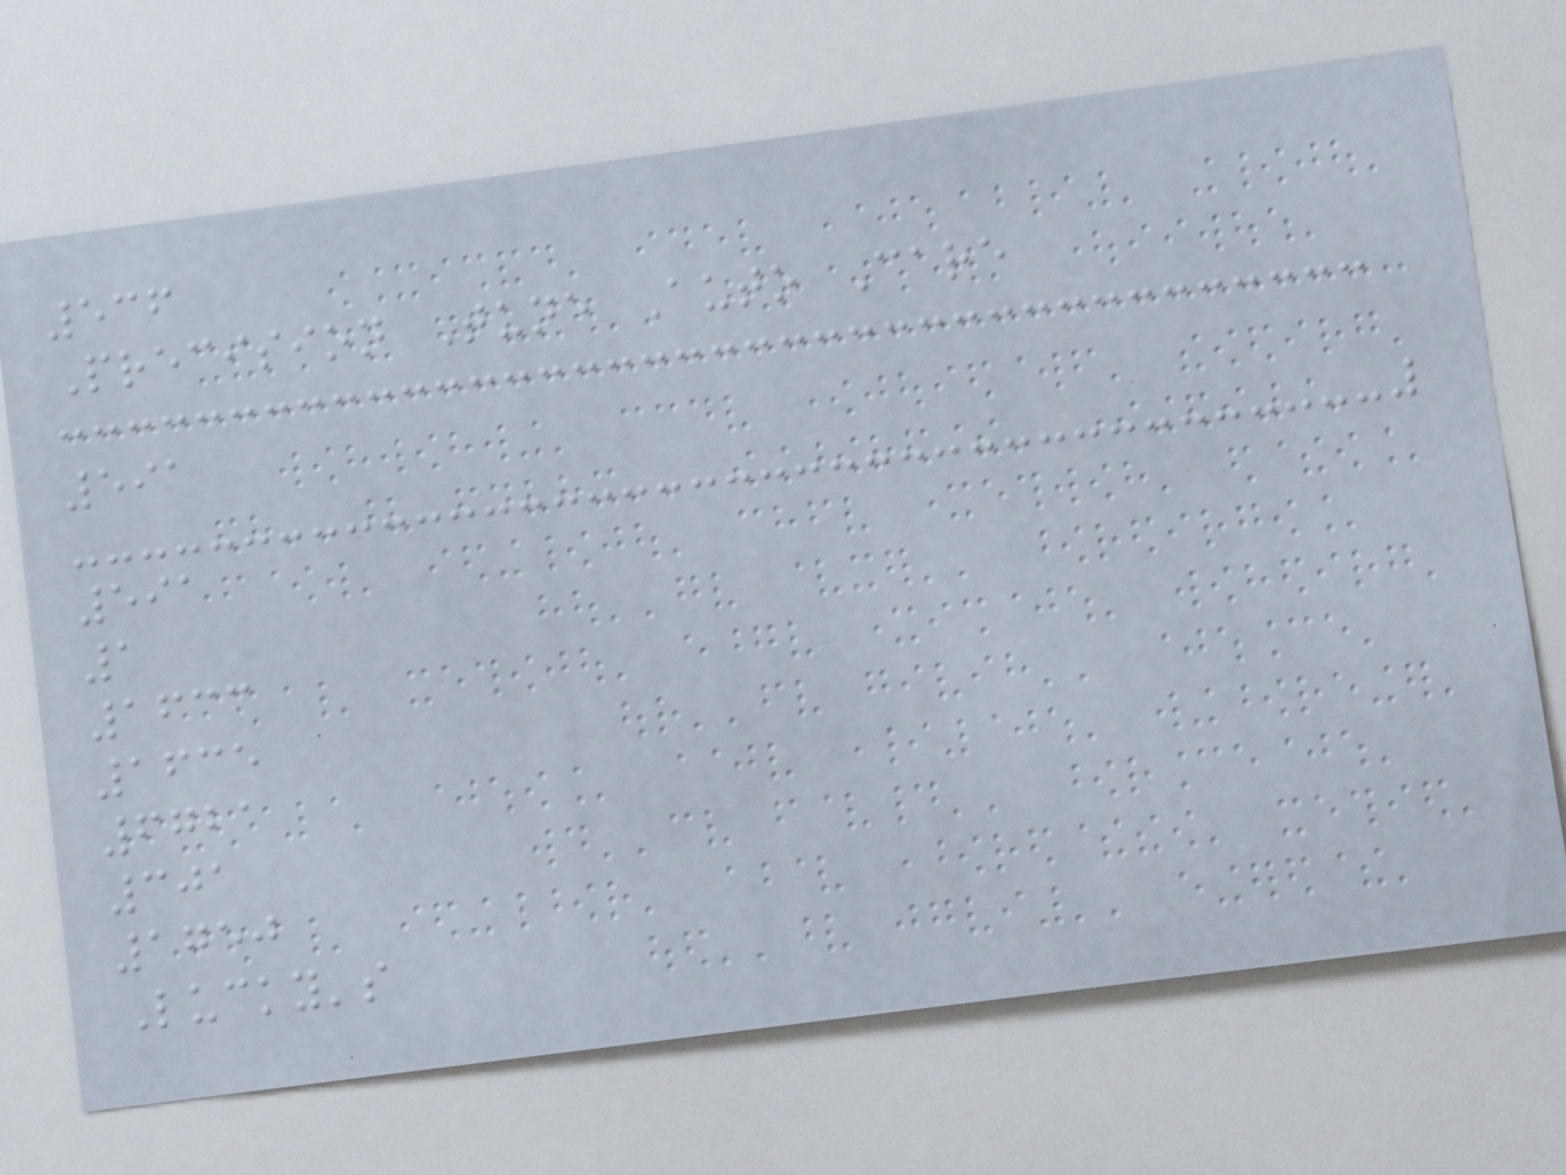536
Precision Tune Auto Care
591
591
1
1633
1635
6721
301
1750
Lucky's
